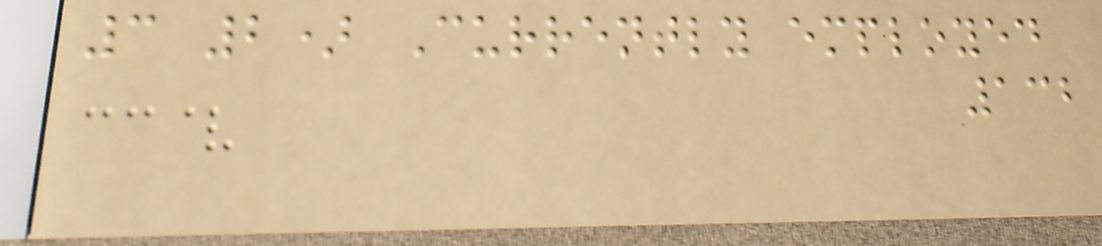3 2) Currently employed
132
